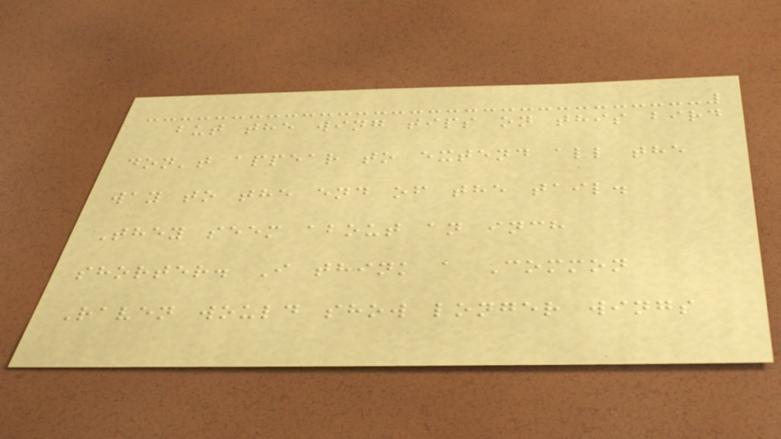but the wing tips on this bird
don't appear to extend all the
way to the end of the tail.
They seem about an inch
shorter. I think a Common
Raven would show longer wings
